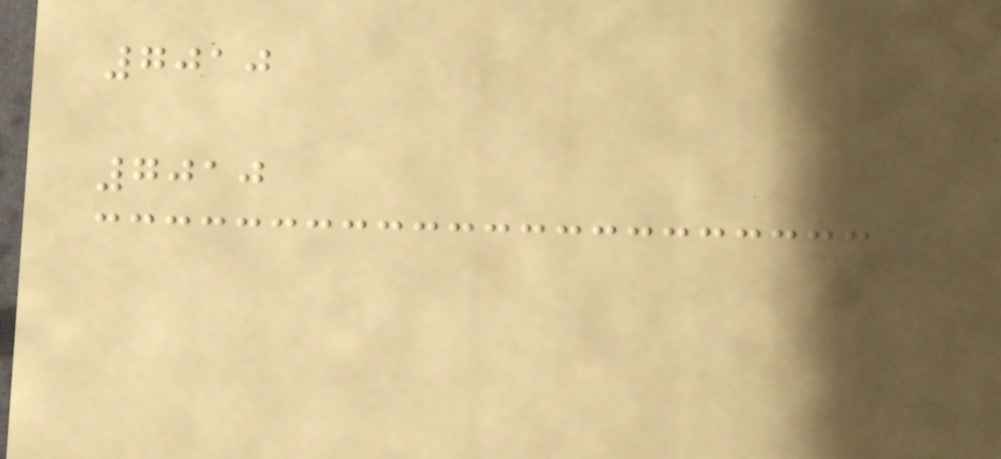7010
7010
